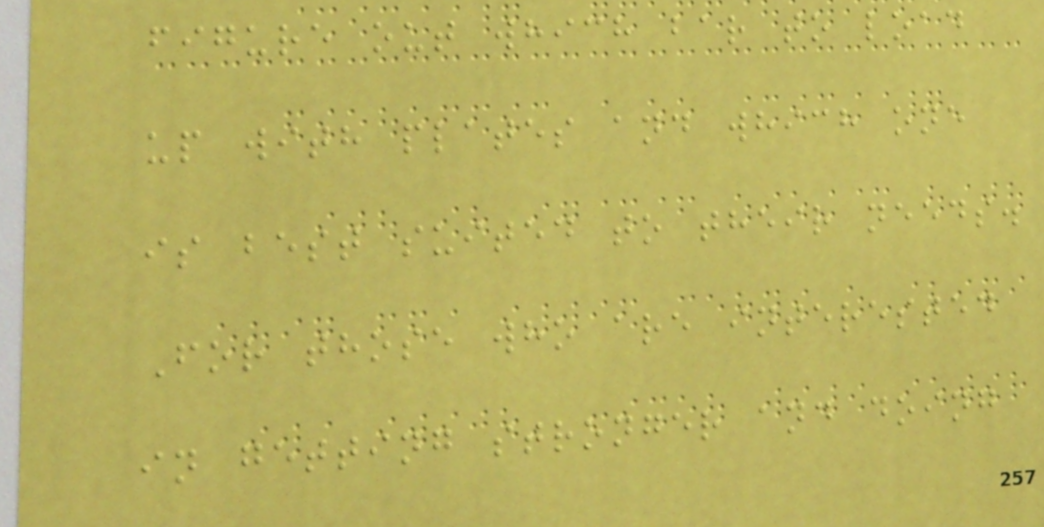figure out which bar to load
up with plates and which one
is best suited to their needs.
For those who are interested
in getting stronger and doing
